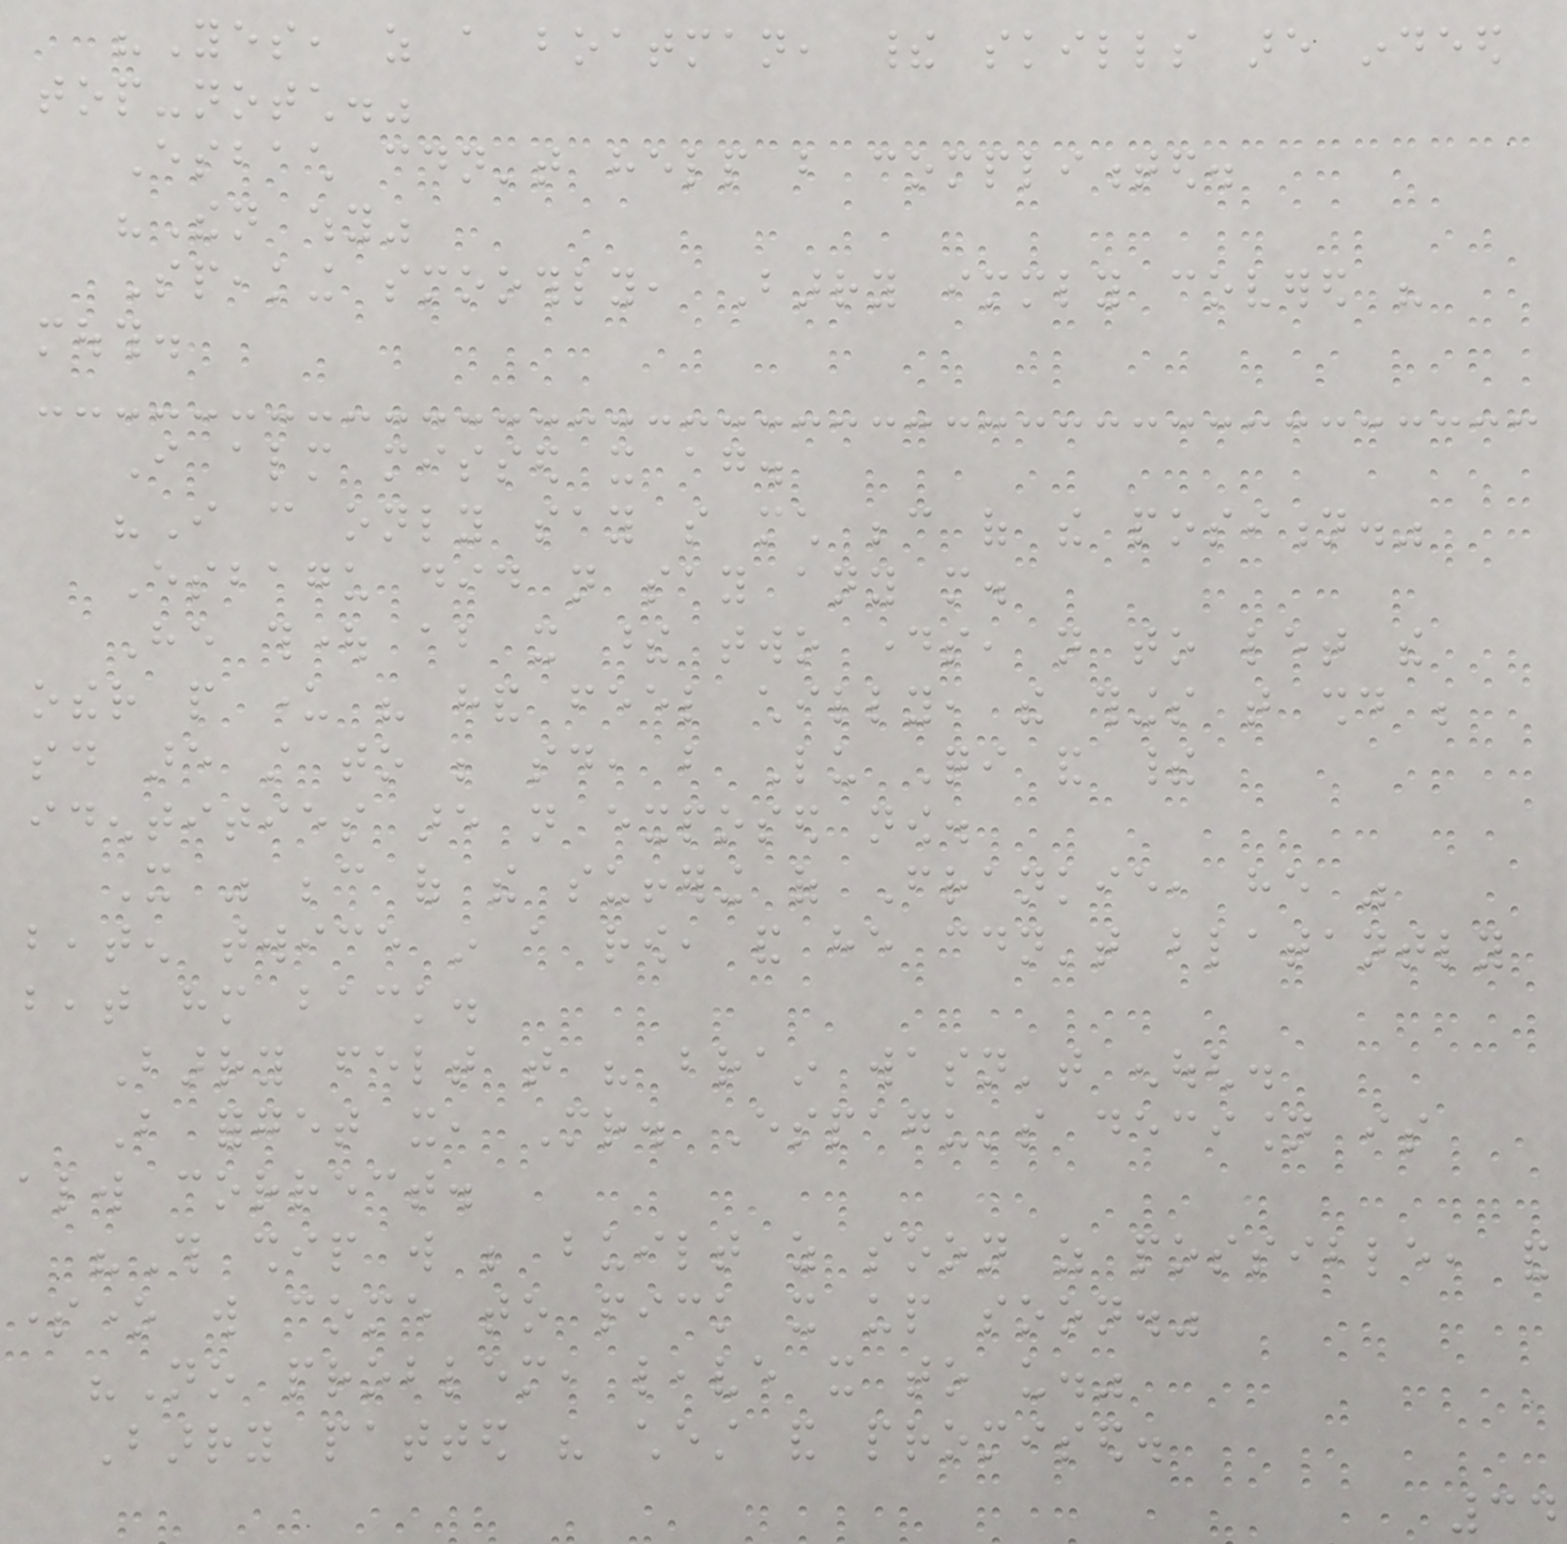"Yes, as a boatman, their skills are indeed
top-notch."
Esbach couldn't help but complimented.
"Then why"
Speaking smoothly, Barry immediately covered his
mouth.
I almost missed it again.
"I can only say so much because of the position."
Esbagu did not say any more.
He thought about it these two days, not to let the
other people under his hand feel chilly, the things that should be
said are still to be said, but Lu Qi and their
identities are not exposed now.
It was because of the suffering of Frankie, he was
beaten twice in a row, and he couldn't blatantly
beat him back.
Barry felt that his brain wasn't enough.
But forget it, Mr. Espagu's decision is
always correct.
"This ship will be built as soon as possible, and
someone will come to pick it up soon."
"No problem, leave it to us."
Barry patted his chest and promised.
34
